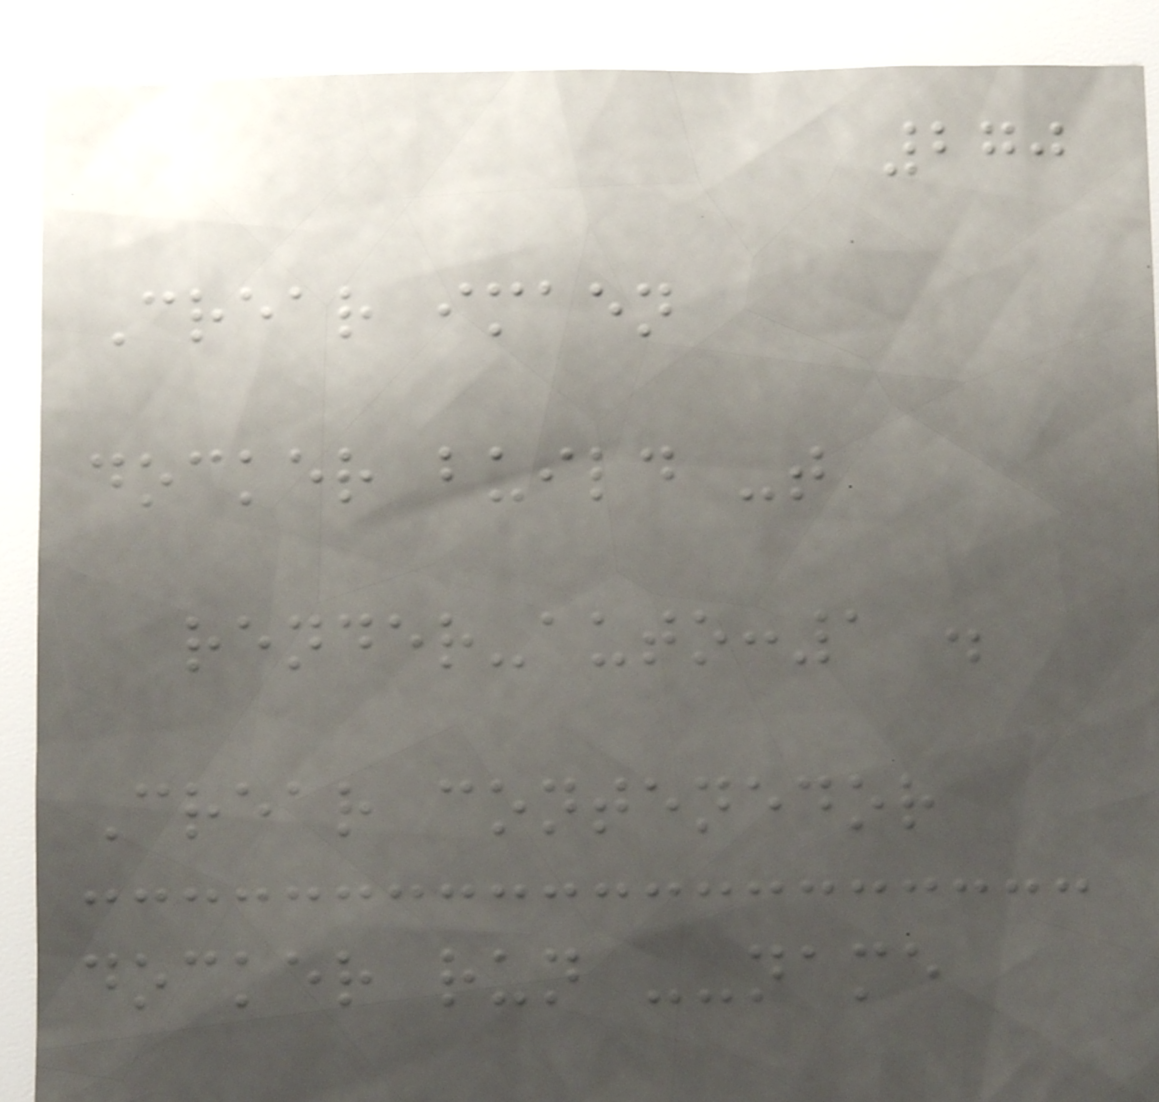270
Crear imaen
docker build -t
render-auto:1 .
Crear contenedor
docker run --name
